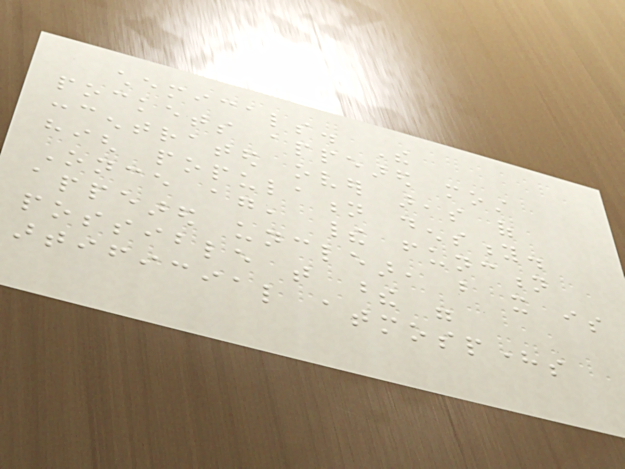chemicals. The
pockets appeared most
concentrated over areas of
high population density.
Once again, their function
appeared unclear, but it is
possible that these were
artificial atmospheres
